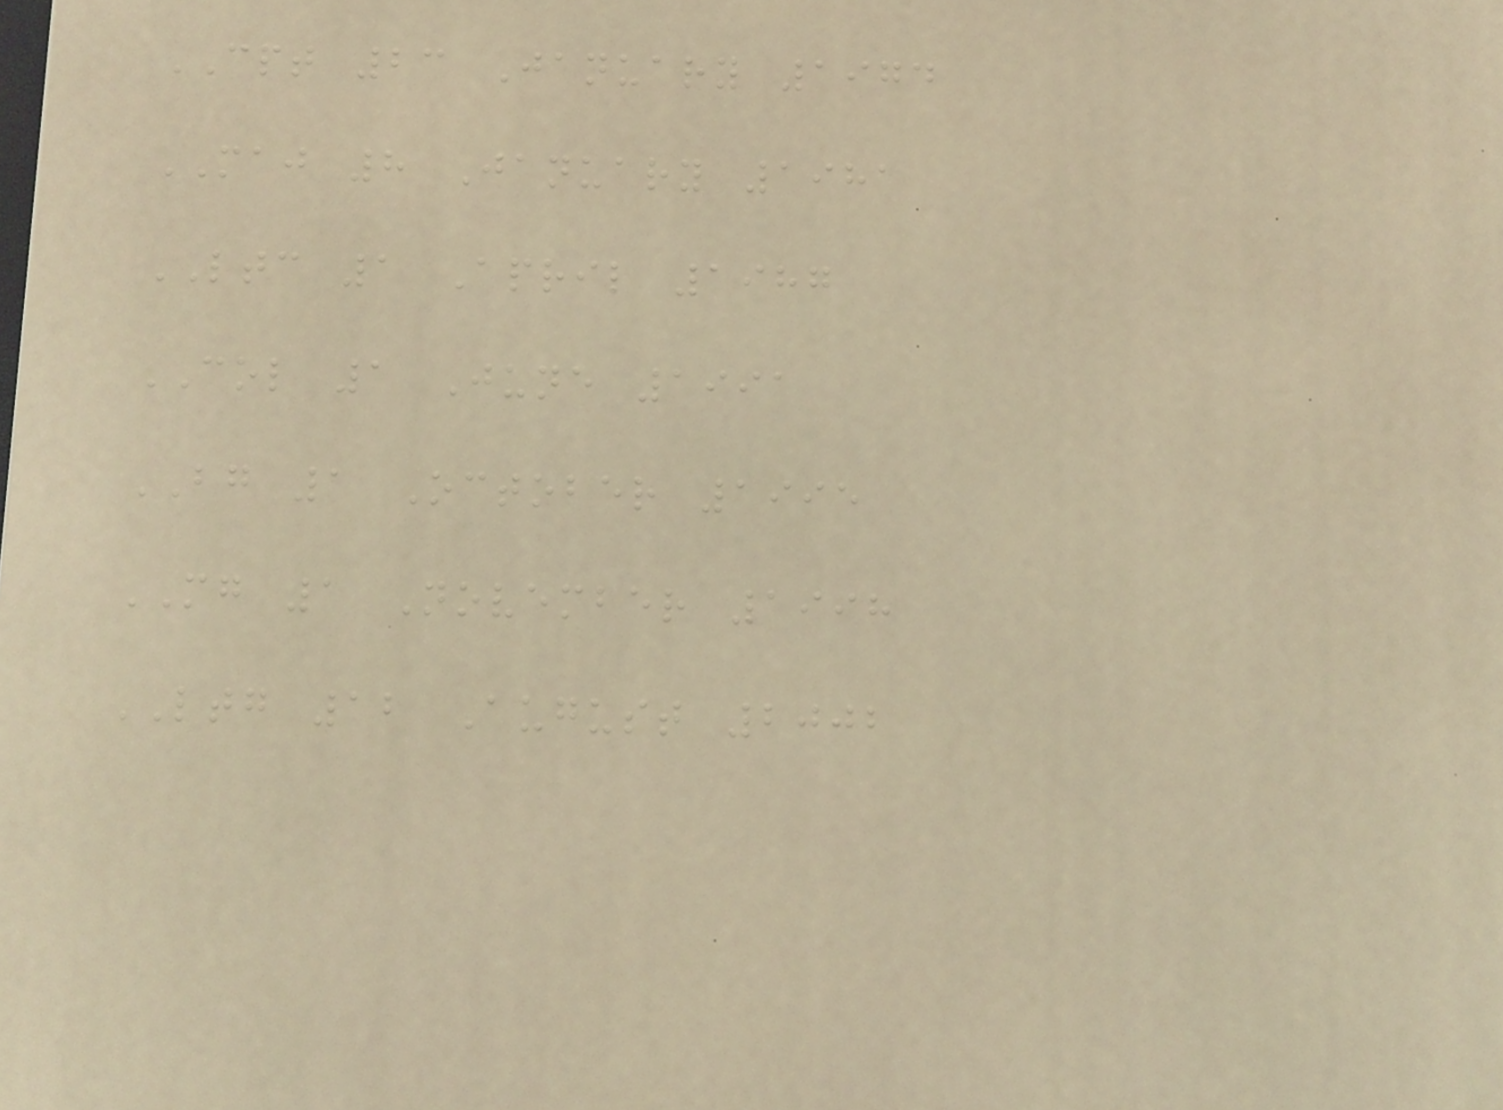CPT 23 January 1974
MAJ 8 January 1981
LTC 1 April 1987
COL 1 June 1991
BG 1 October 1995
MG 1 November 1998
LTG 12 August 2002
